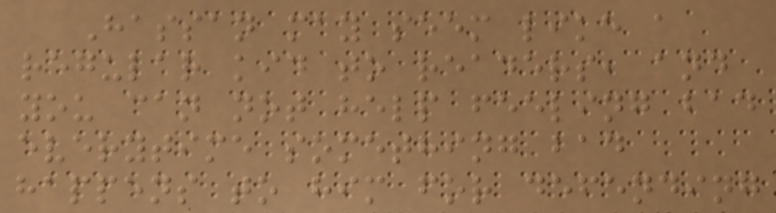Hassan may seem like a
regular kid to readers, and
you can not help feeling bad
everytime something bad
happens to him for defending
